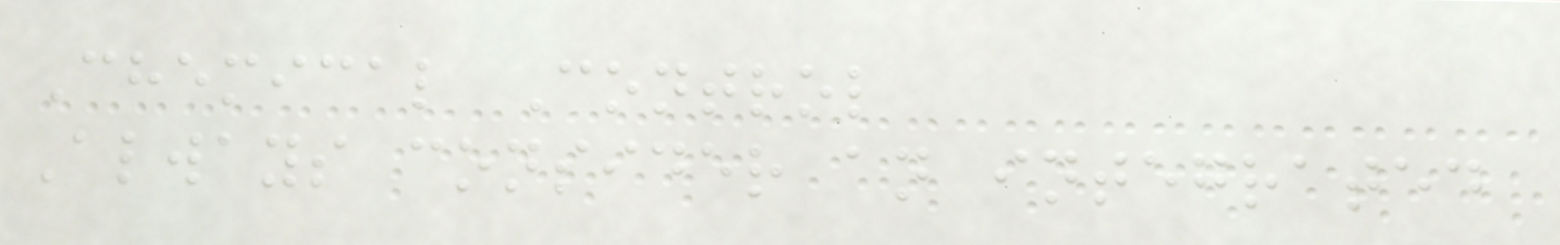Chemical Control
Always consider an integrated
